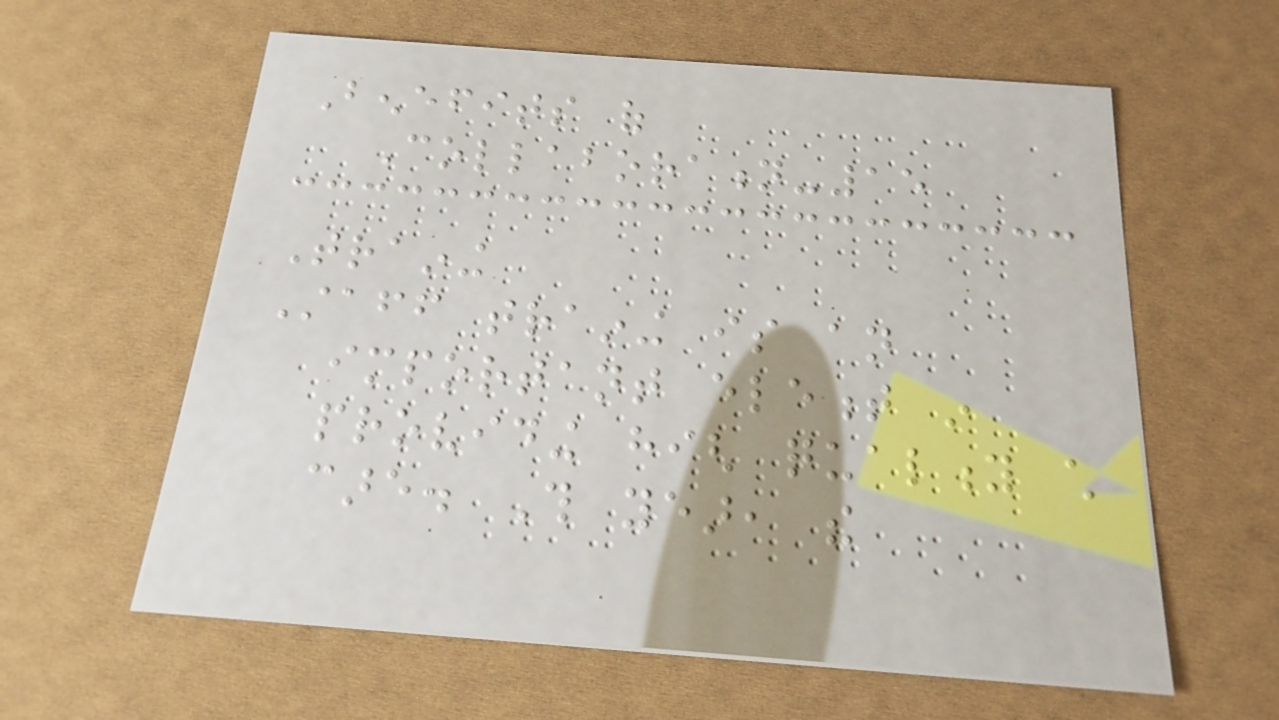Benefits of
Collaboration-15
Training
Staff training is an
important element in
providing high quality child
care. This year, the
